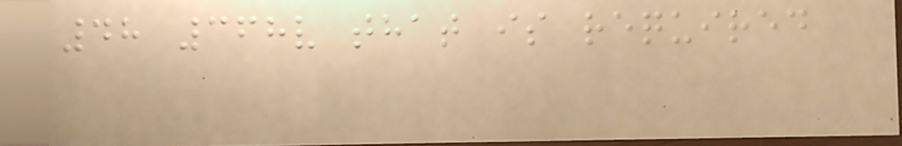48 368v that is required
